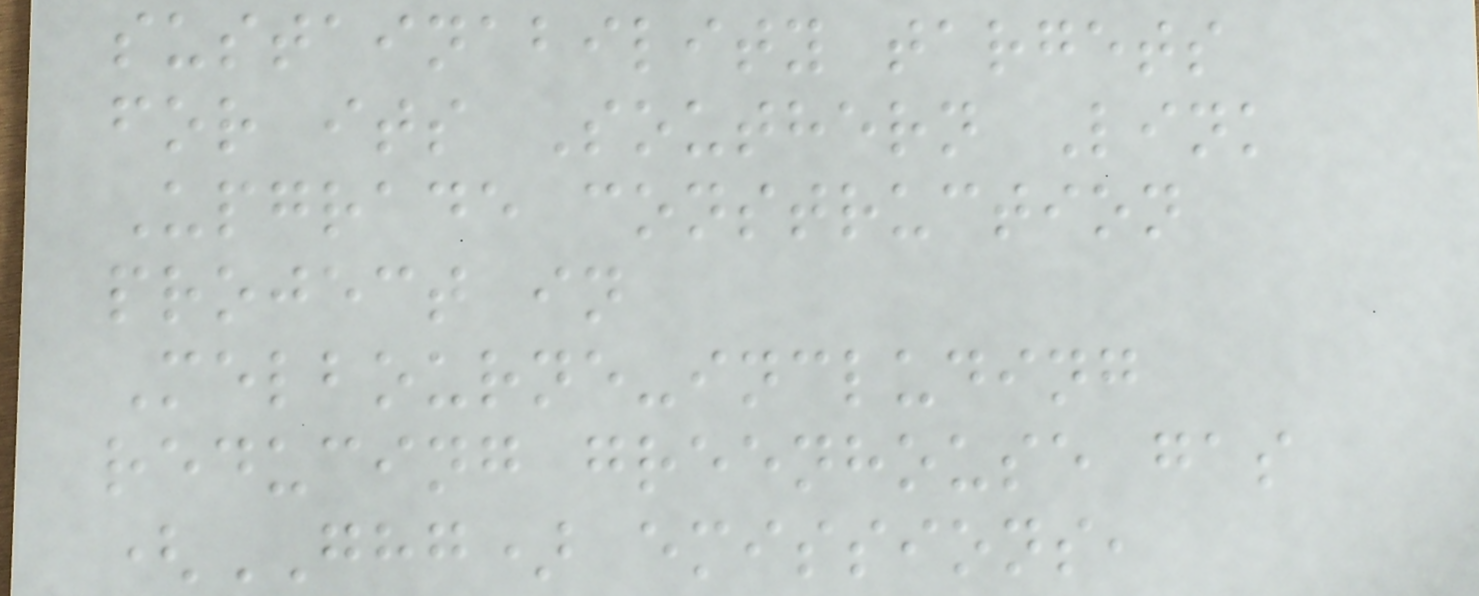sustainability targets
for its Southern Link
Upgrade construction
project in
Melbourne-including
reducing greenhouse gas
(GHG) emissions,
